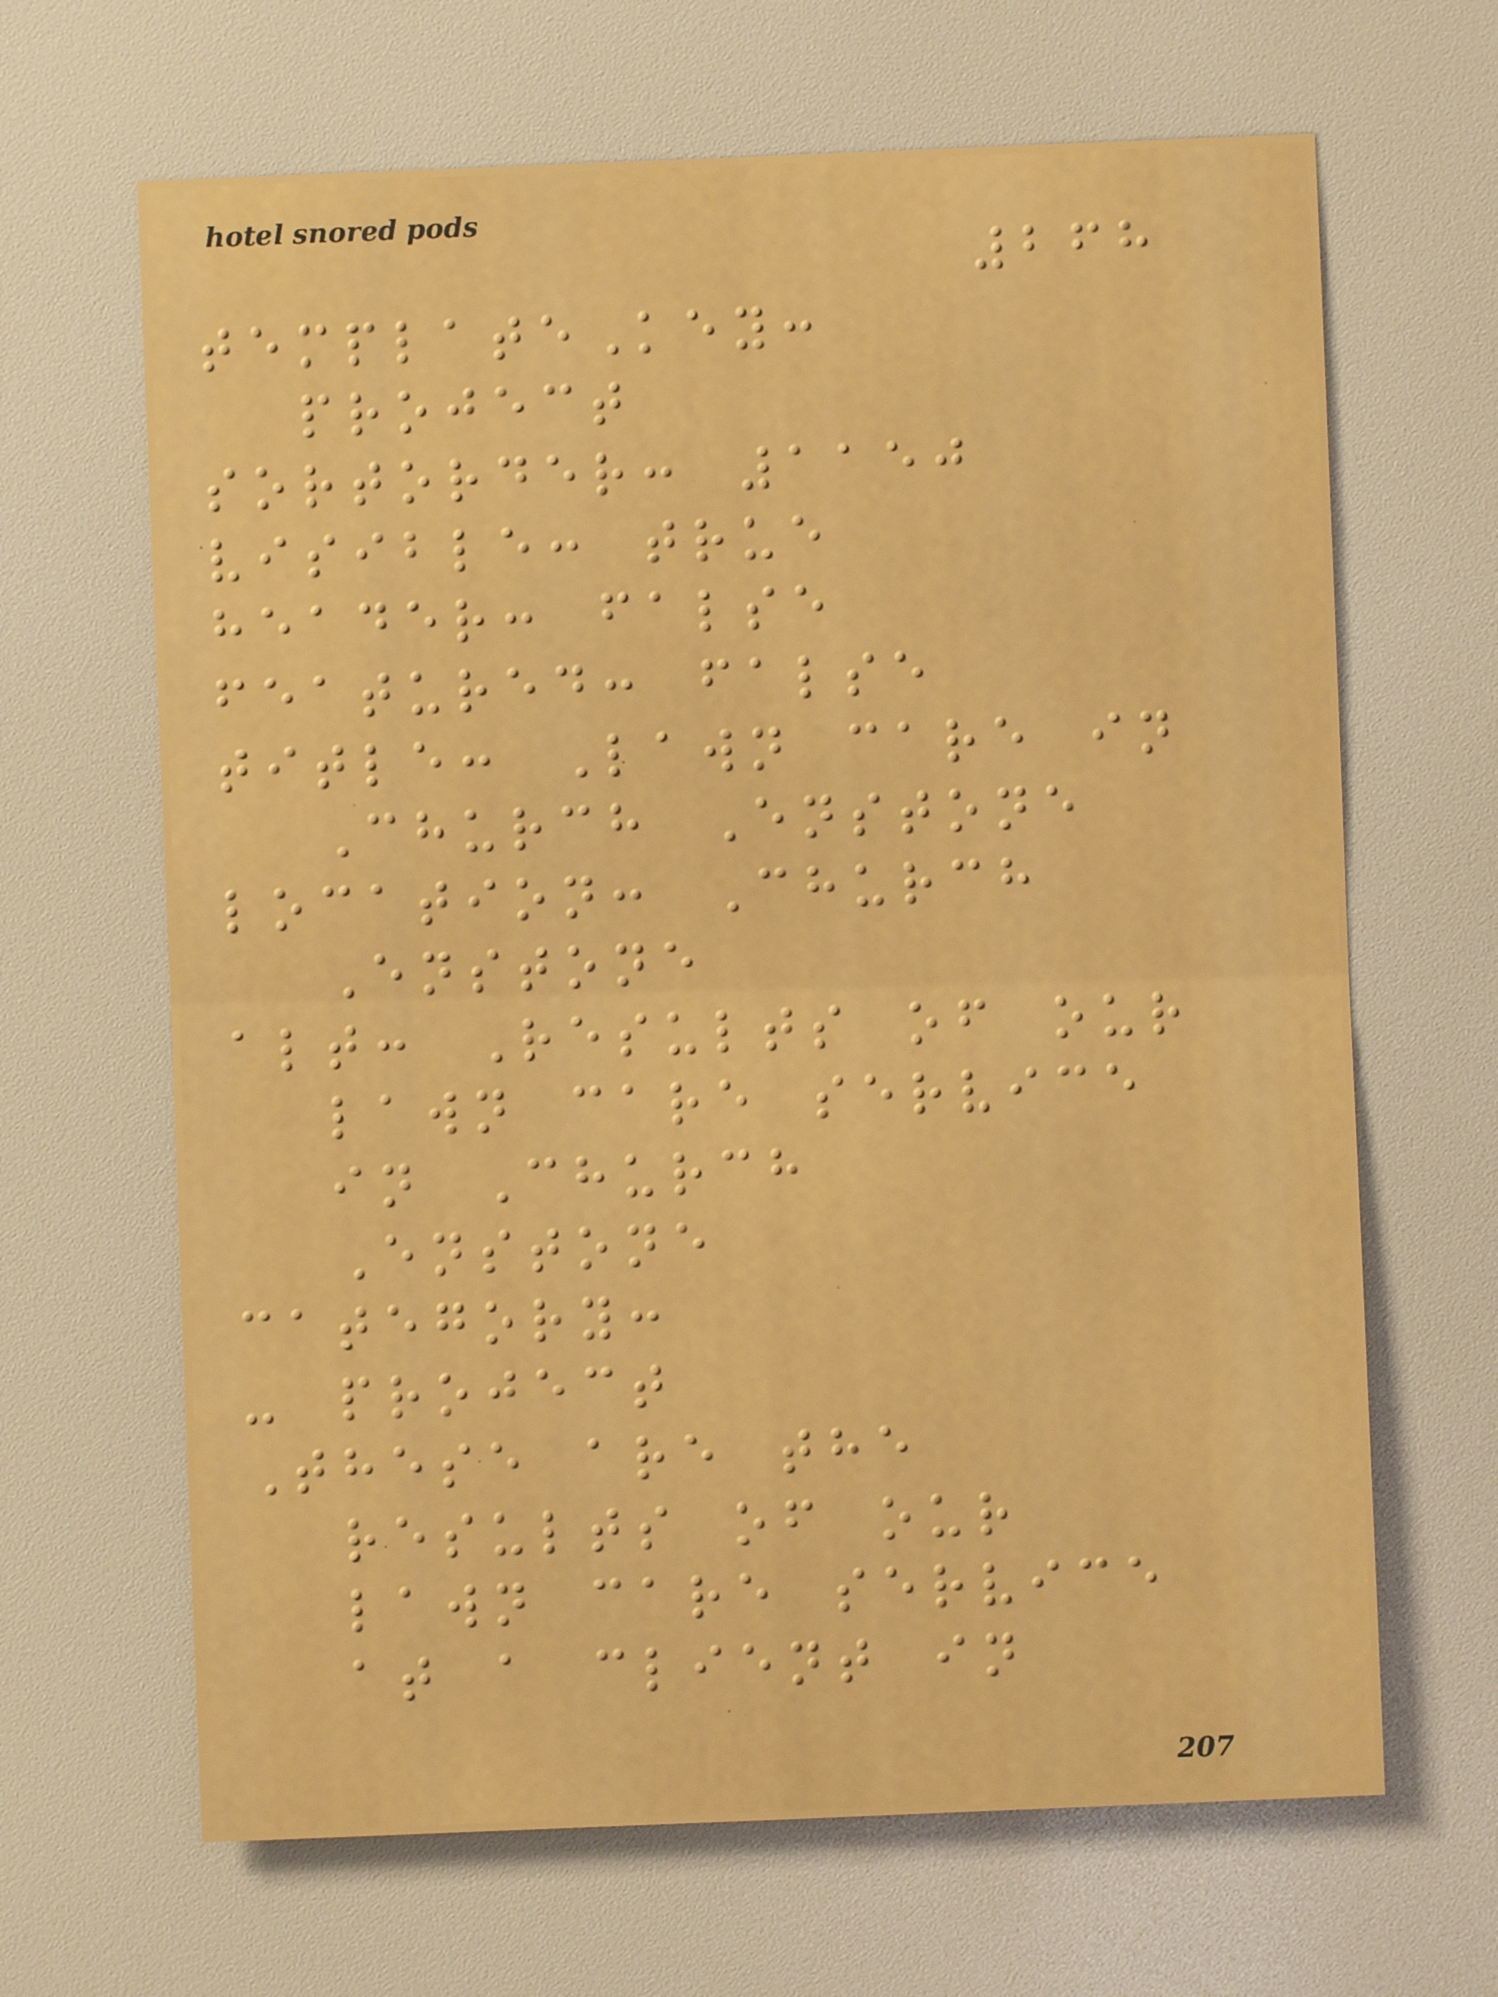268
templateKey:
project
sortorder: 1150
visible: true
header: false
featured: false
title: Lawn care in
Church Enstone
location: Church
Enstone
alt: Results of our
lawn care service
in Church
Enstone
category:
- project
These are the
results of our
lawn care service
at a client in
